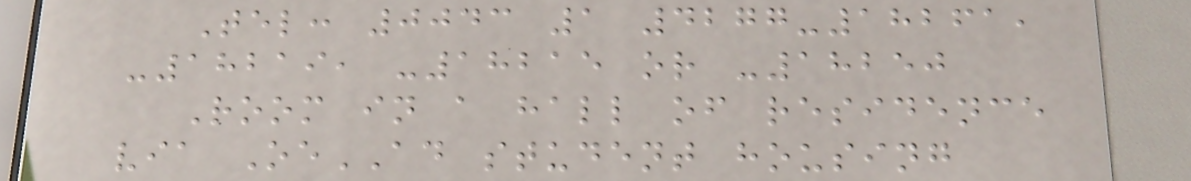Tel: 0043 1 4277-18261,
-18219, -18215 or -18250
Room in a hall of residence
via OeAD student housing
